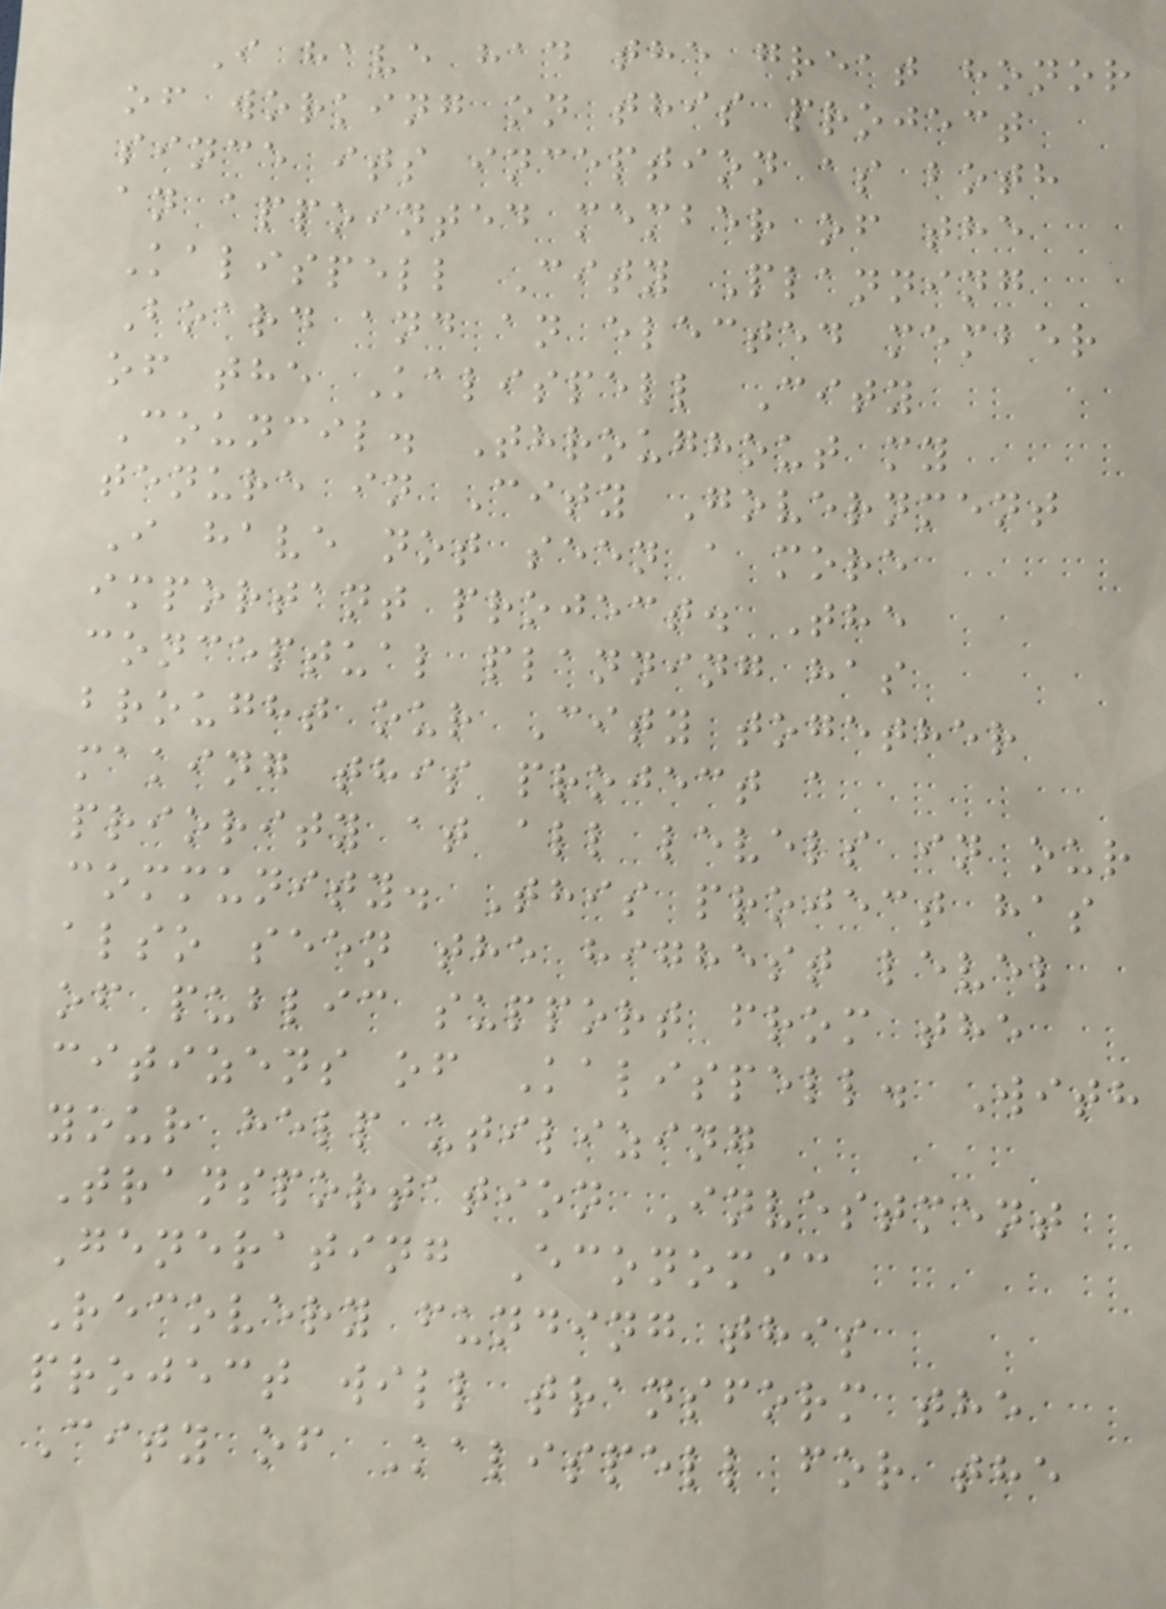I have had the great honor
of working on this project
since its inception as both
an appointed member of the
Kalispell City Planning
Board and an elected member
of the Kalispell City
Council. Throughout my
tenure in City Government
I have not seen a more
important project. The
conceptual planning has
brought our City together
making this project a
priority at all levels in our
community. This project has
also seen the highest level
of public support from the
citizens of Kalispell. With
your help utilizing
Transportation Investment
Generating Economic
Recovery funding this
project will transform the
City of Kalispell for the
